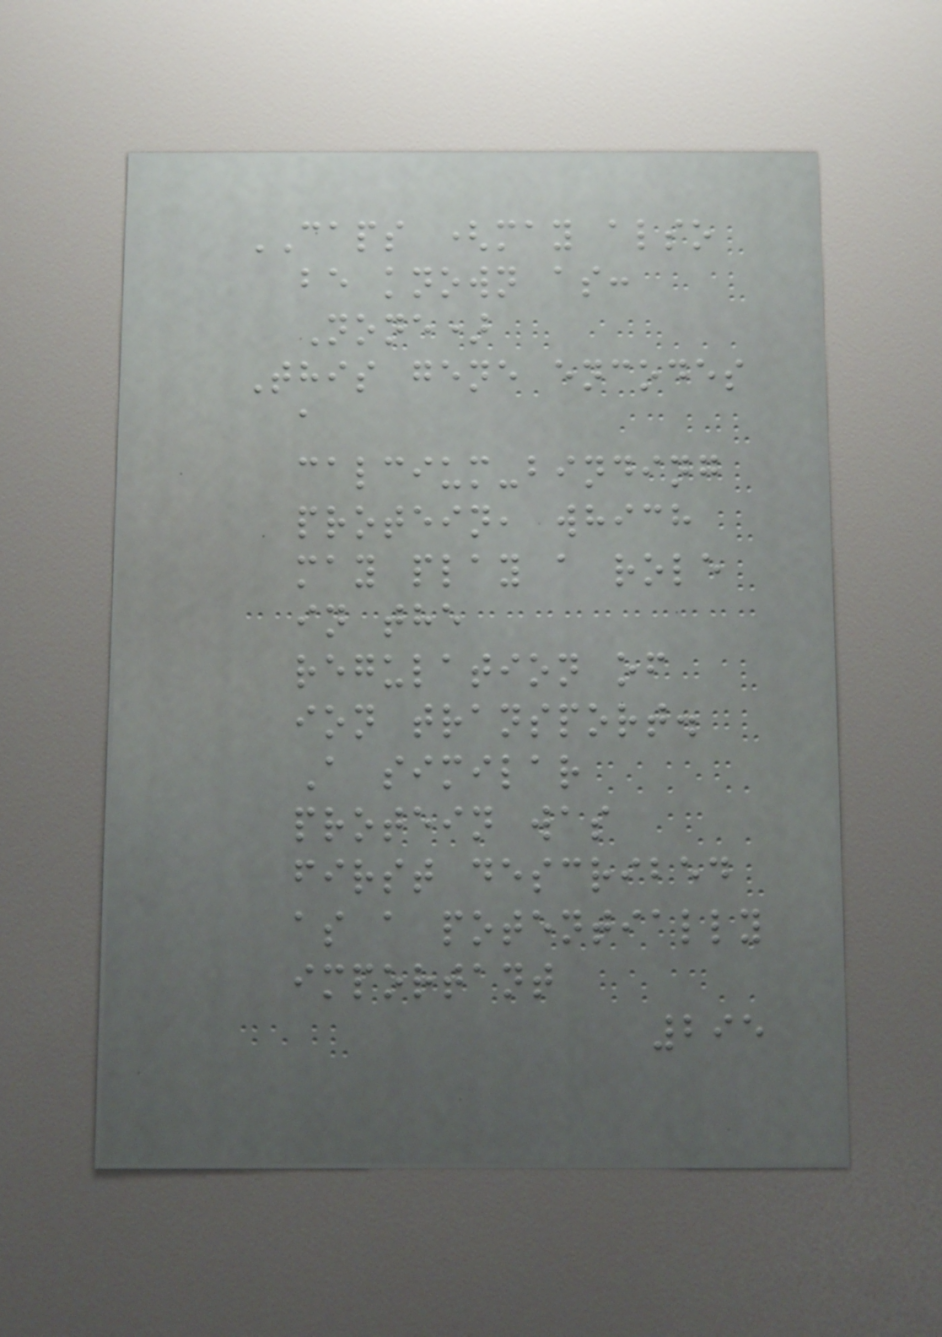CAPS (may also
be known as:
None)
This gene encodes
a
calcium-binding
protein, which
may play a role
in the
regulation of
ion transport.
A similar
protein was
first described
as a potentially
important
295
